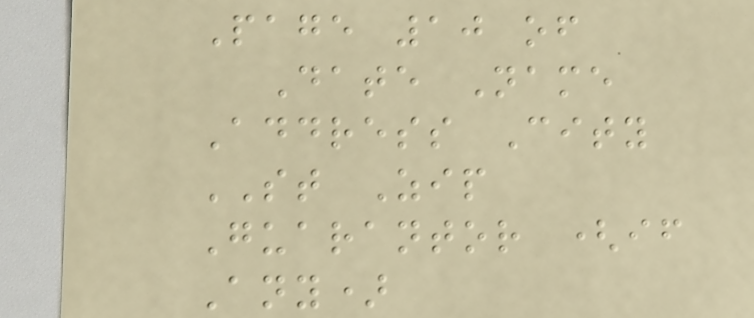Page 10 of
Date Name
Address City
ST Zip
Guarantor (if
Any)
